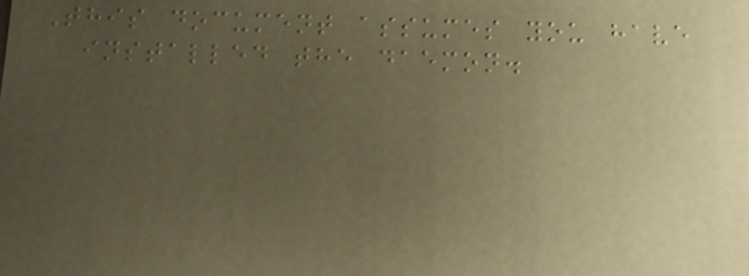This document assumes you have
installed the daemon.
